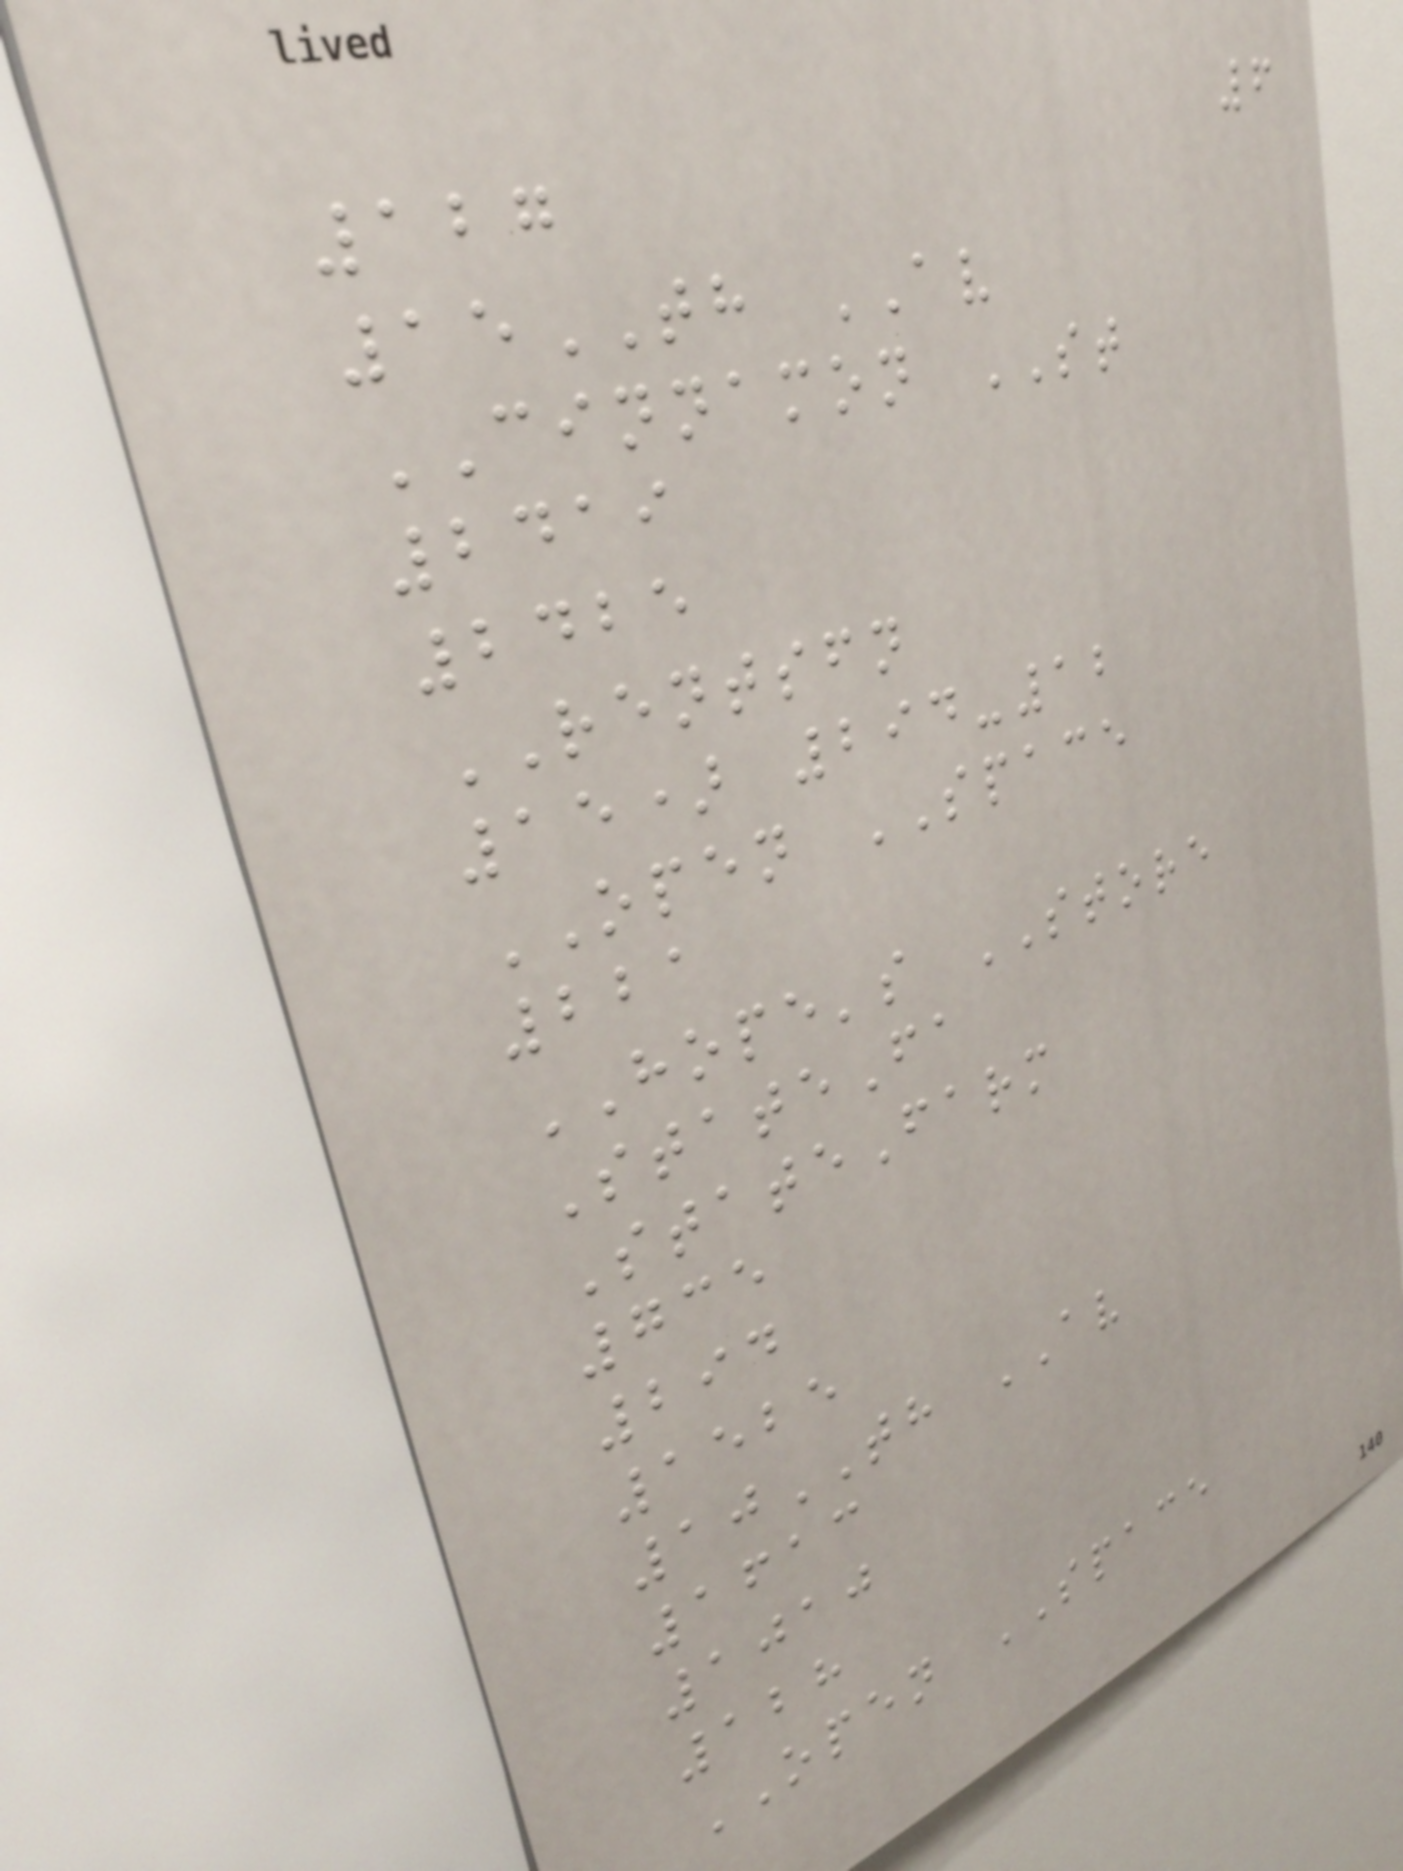6
127
15TH AV
CINNAMON ST
2419
2425
RENTSFN
15) 294-12
OPEN SPACE
221
HOPE's STORE
StateFa
StateFarm
735
294
1525
10TH AV
1613
1010
128
OPEN SPACE
